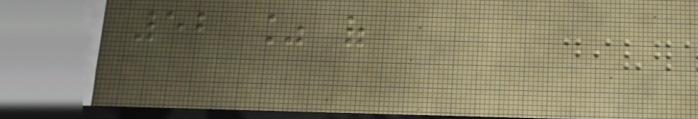52 % of
